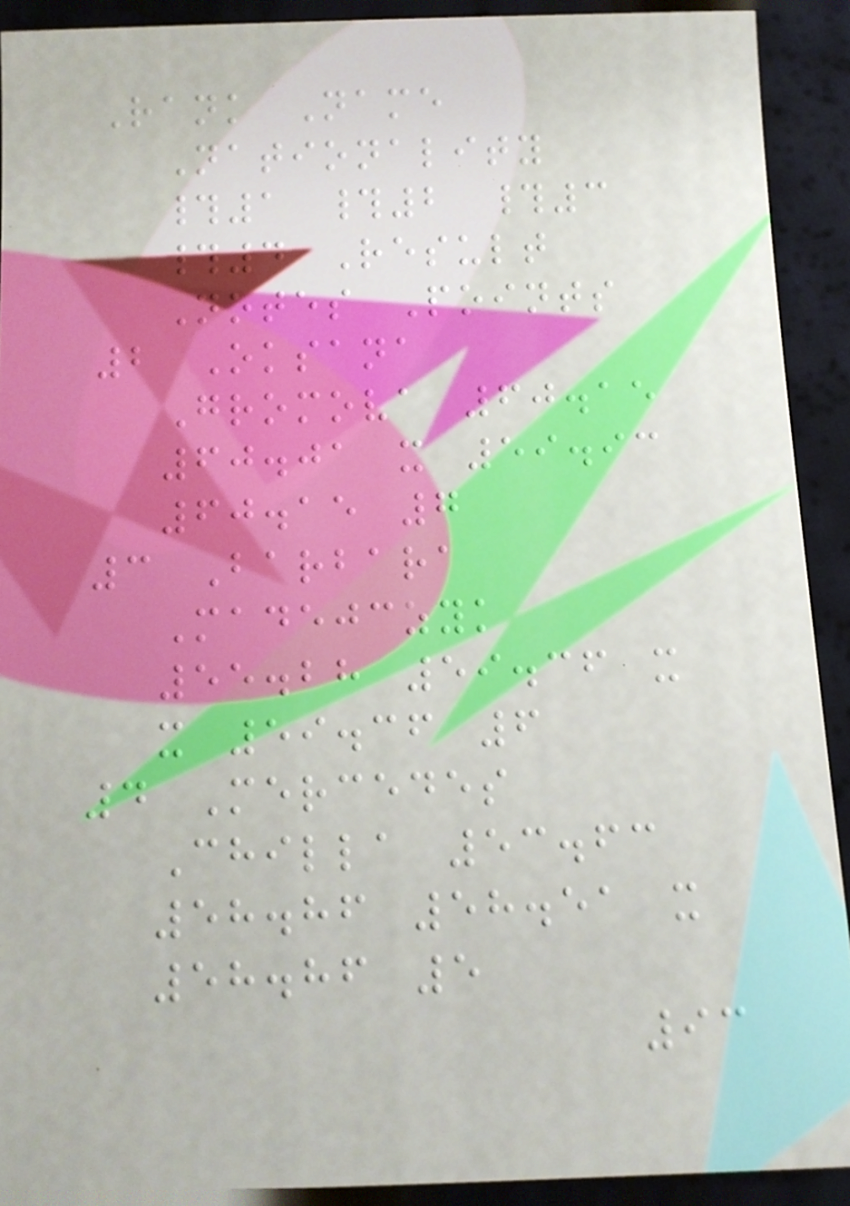Rank Name
Nationality
#1 #2 #3
#4 Result
Notes Points
2 Oksana
Gromova 60.15
60.01 x 59.93
60.15 7
3 Barbara
Madejczyk
55.28 59.36 x
x 59.36 6
4 Mercedes
Chilla 53.63
58.86 58.51 x
58.86 5
93
